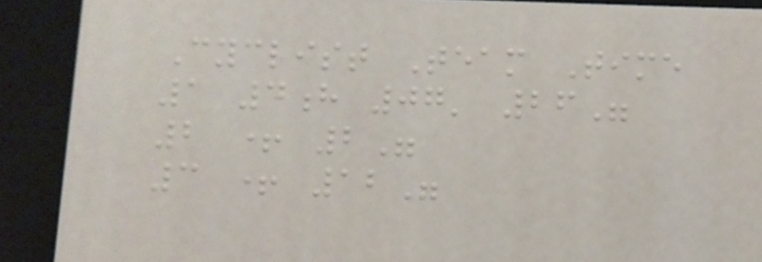Cyclist Team Time
1 4h 07' 26"
2 + 2"
3 + 12"
